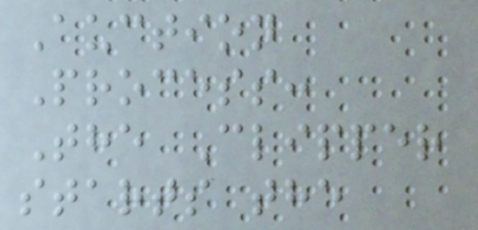Auction
Process:
The Clipper
starts the
